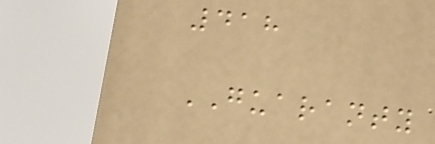418
GUARANTY
